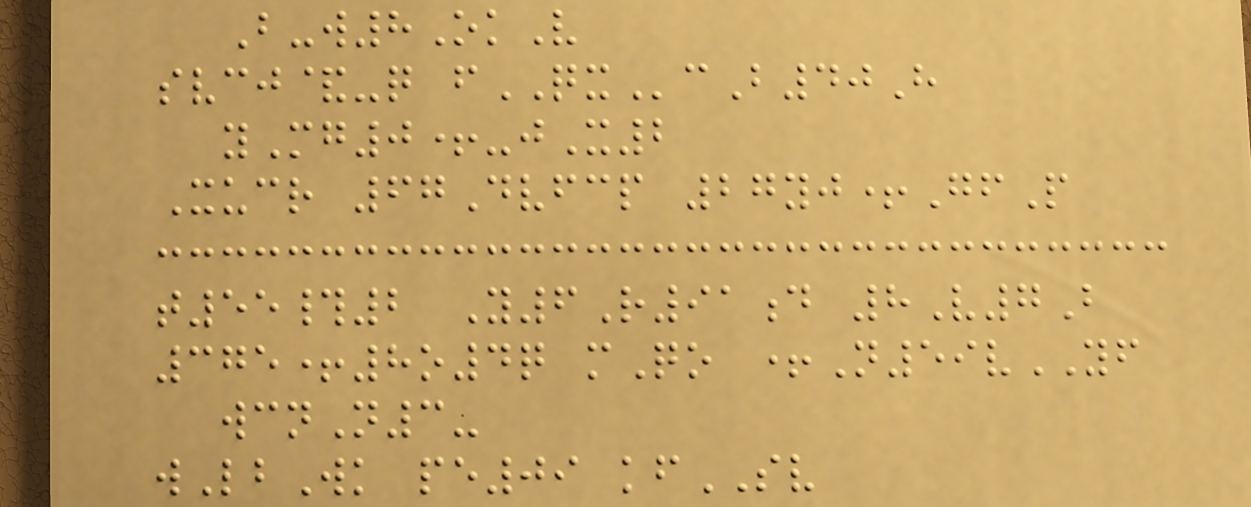B-w8OkV
svcj&-q fQXcB40H
yMg0+-jX2
Xucr 67Dvfcp 27yj+GfP
t55#2 Y6R91d 8V7B
375+8o4q mQo +N59vYF
wcnN3-
wLbWk pe09 kfSV
